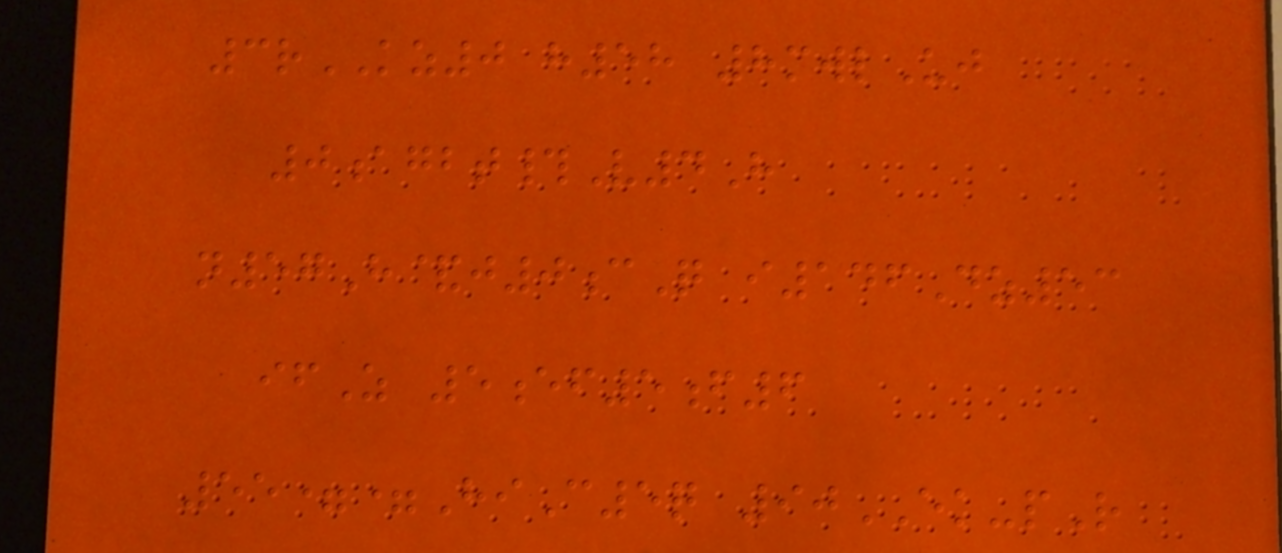3rKZ0 h58 8mwlUj
0agbt#V4H
n57H&j0cQ i146Dz53
ifZ 5ef5f6
55==HiC5q 90EK-pR
